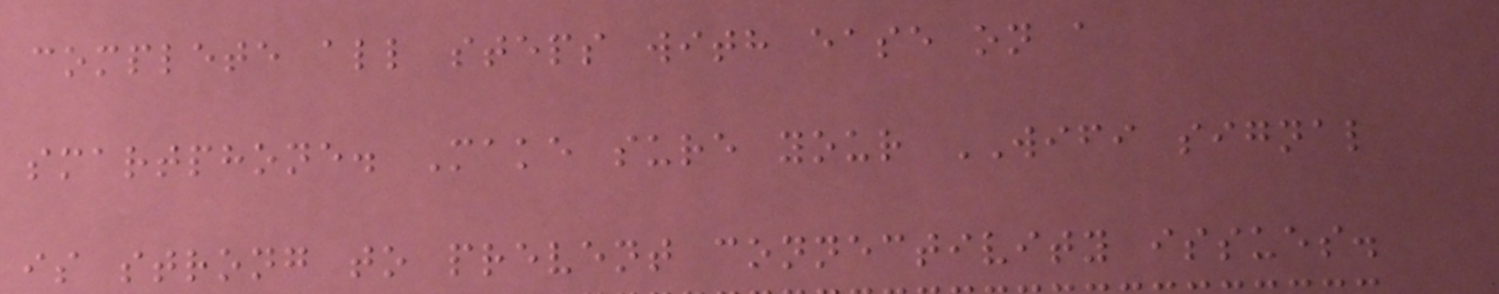complete all steps with ease on a
smartphone. Make sure your WIFI signal
is strong to prevent connectivity issues.
